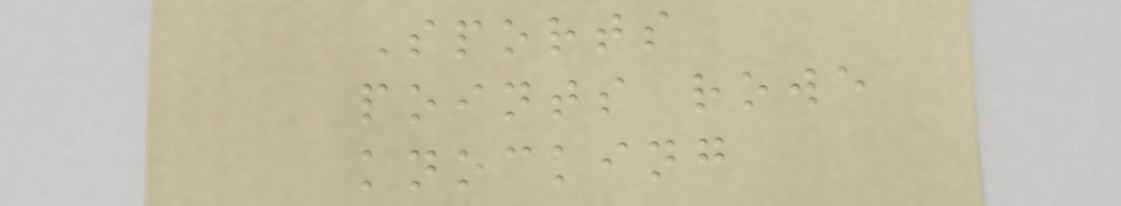Sports
points rowe
knocking
